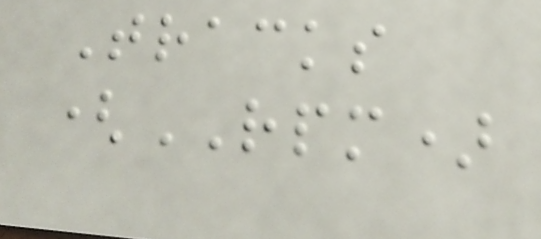Tracks
(RPM)
